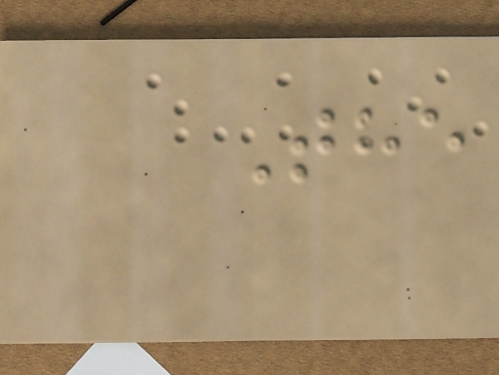The
